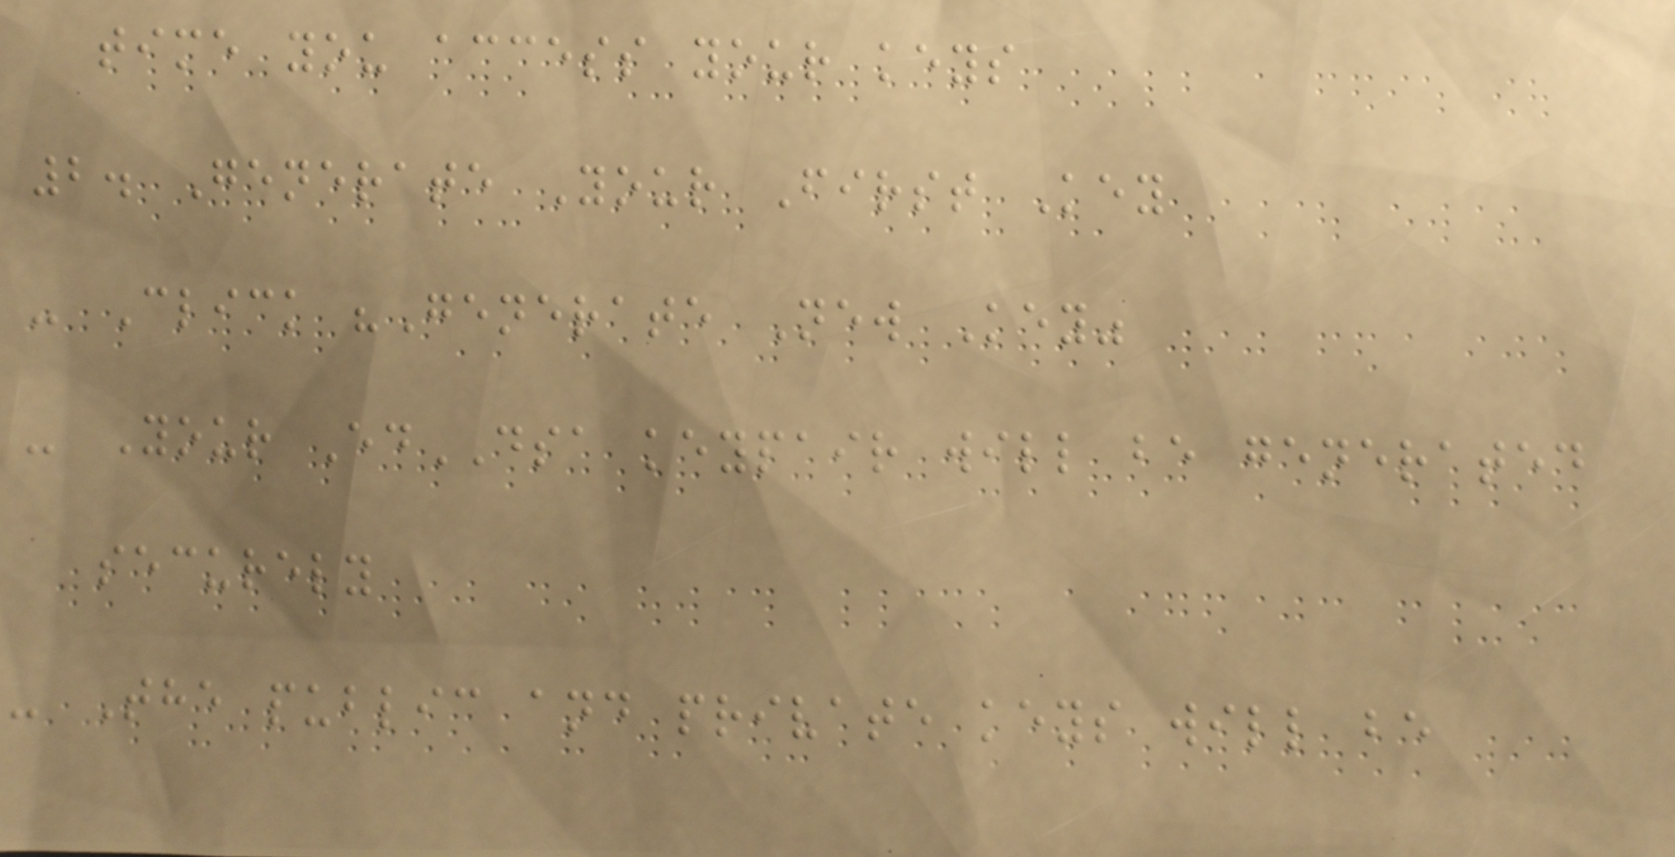time you access your keys
2. Generate Your First Key
- Click "Generate New Key"
- Your EdDSA keypair will be generated
securely
- The public and private keys will be
